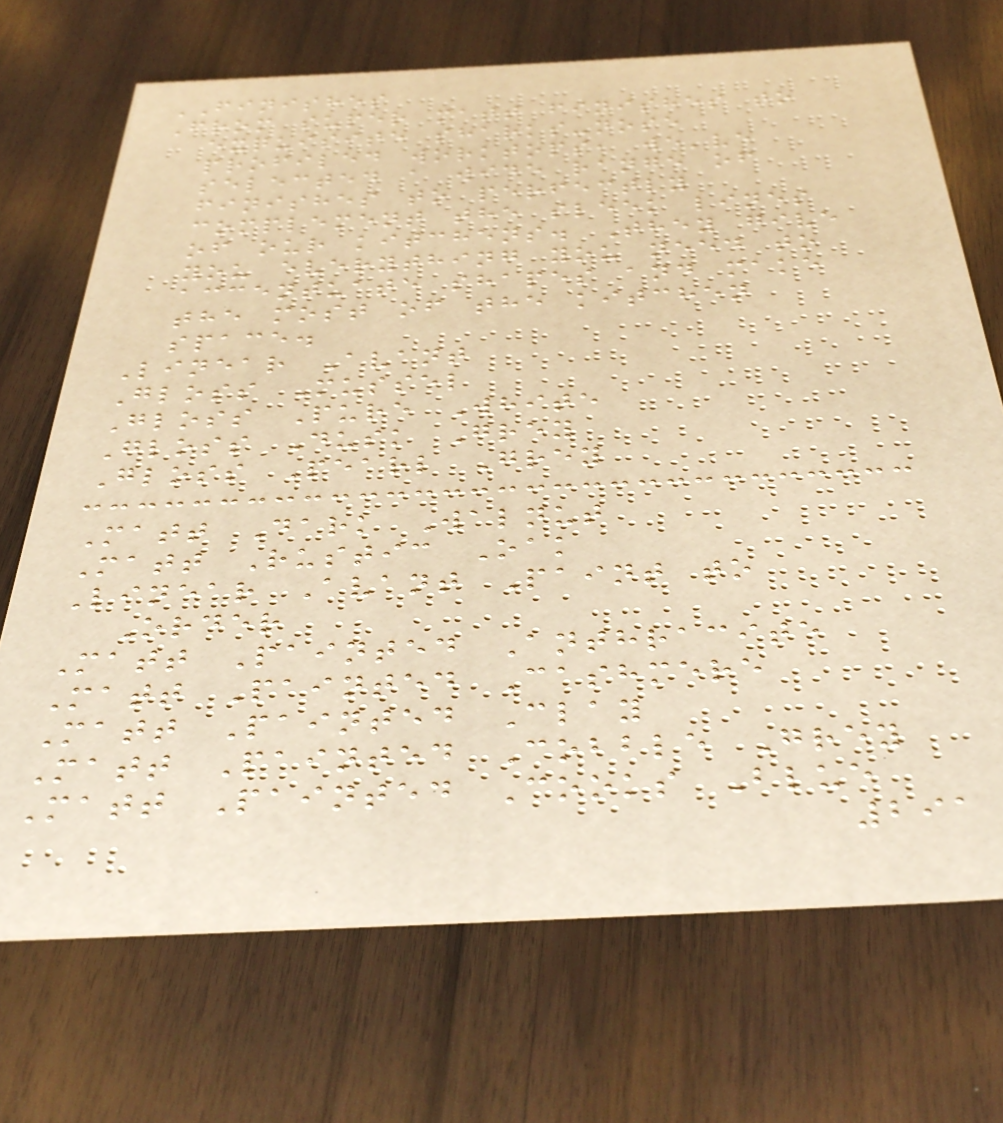FINISHES
From super matt finishes to
exquisite sharks-nose
profiled worktops, we've
selected a wide range of
finishes to perfectly
complement the sleek lines
of our kitchens. They give
you everything you need to
accentuate shapes and make
the most of the kitchen
space.
Linear Avant
Gloss Mussel
Gloss Pure White
Gloss Dusk Grey
Gloss Pearl Grey
Matt Dark Walnut
Matt Rustic Oak
Linear Avant Paint to
Order
Matt Painted Anthracite
Matt Painted Cashmere
Matt Painted Clay
Matt Painted Cobble Grey
Matt Painted Cooks Blue
291
